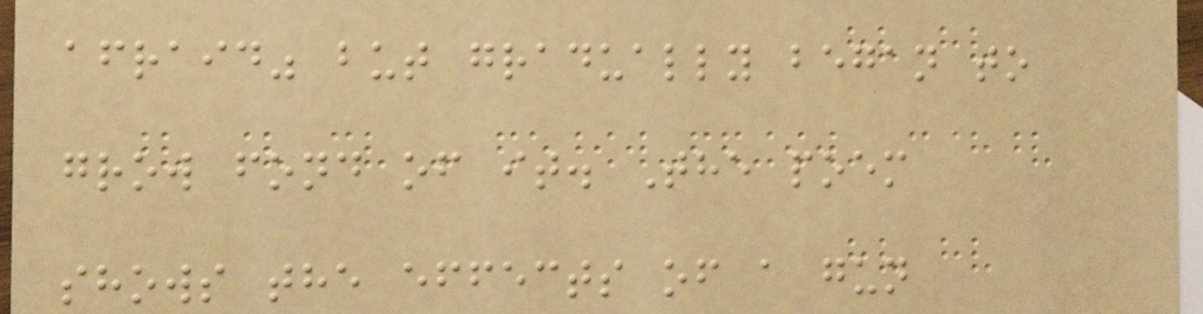afraid" but gradually began to
grow fond of it. The poem
shows the effects of a gun
